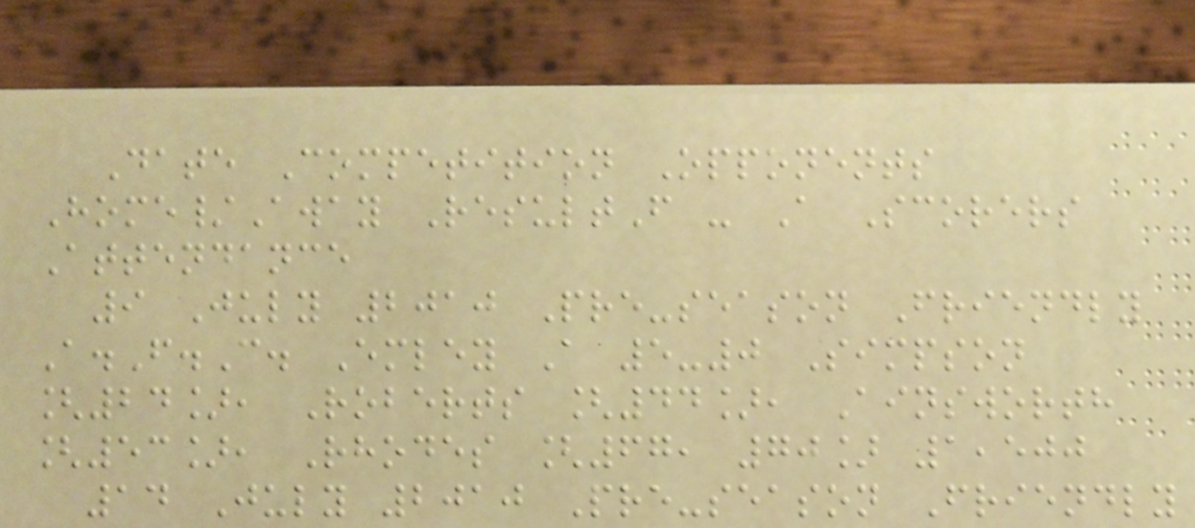Date Competition Opponents
Home/Away ResultF - A Scorers
Attendance
9 July 2010 Pre-season Friendly
A.F.C. Emley A 5-0 Simpson
[24], Roberts [44], Ainsworth
[53], Rhodes [67, 70] 1,500
14 July 2010 Pre-season Friendly
